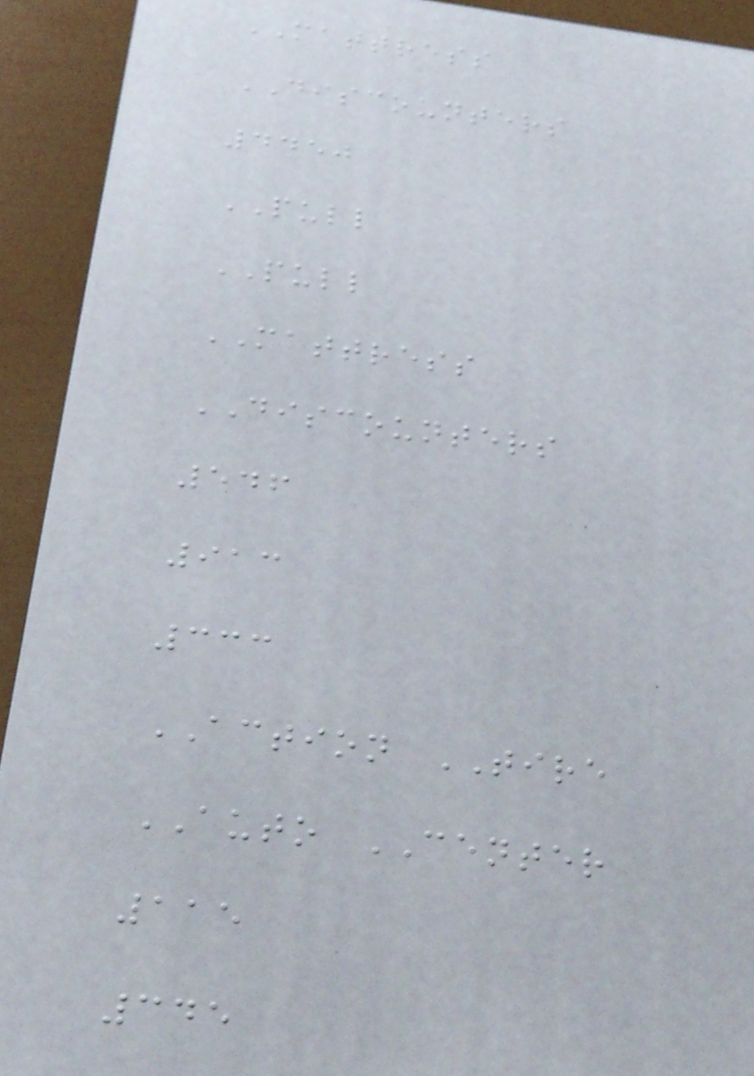MATTRESS
DISCOUNTERS
4450
PULL
PULL
MATTRESS
DISCOUNTERS
546
913
333
ACTION TIRE
AUTO CENTER
115
345
